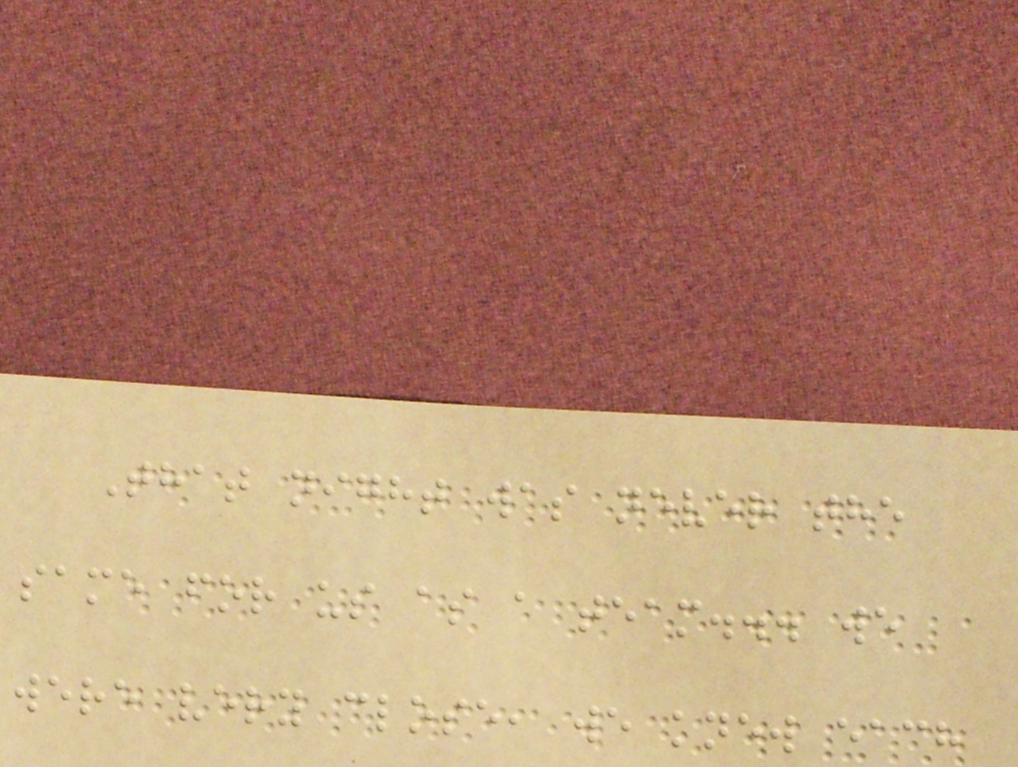That night was never the
same for us as a team... we
were very close, we knew each
